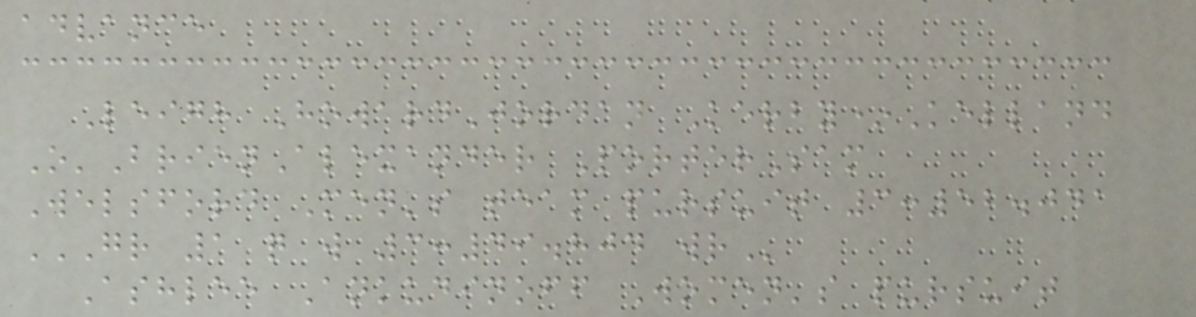advance
Leigh HowardJordan Kerby*Kelland
O'BrienAlexander PorterSam
Welsford Men's team pursuit 3:52.041
GR 1 Q W 3:49.804 WR
Ashlee Ankudinoff Women's pursuit
